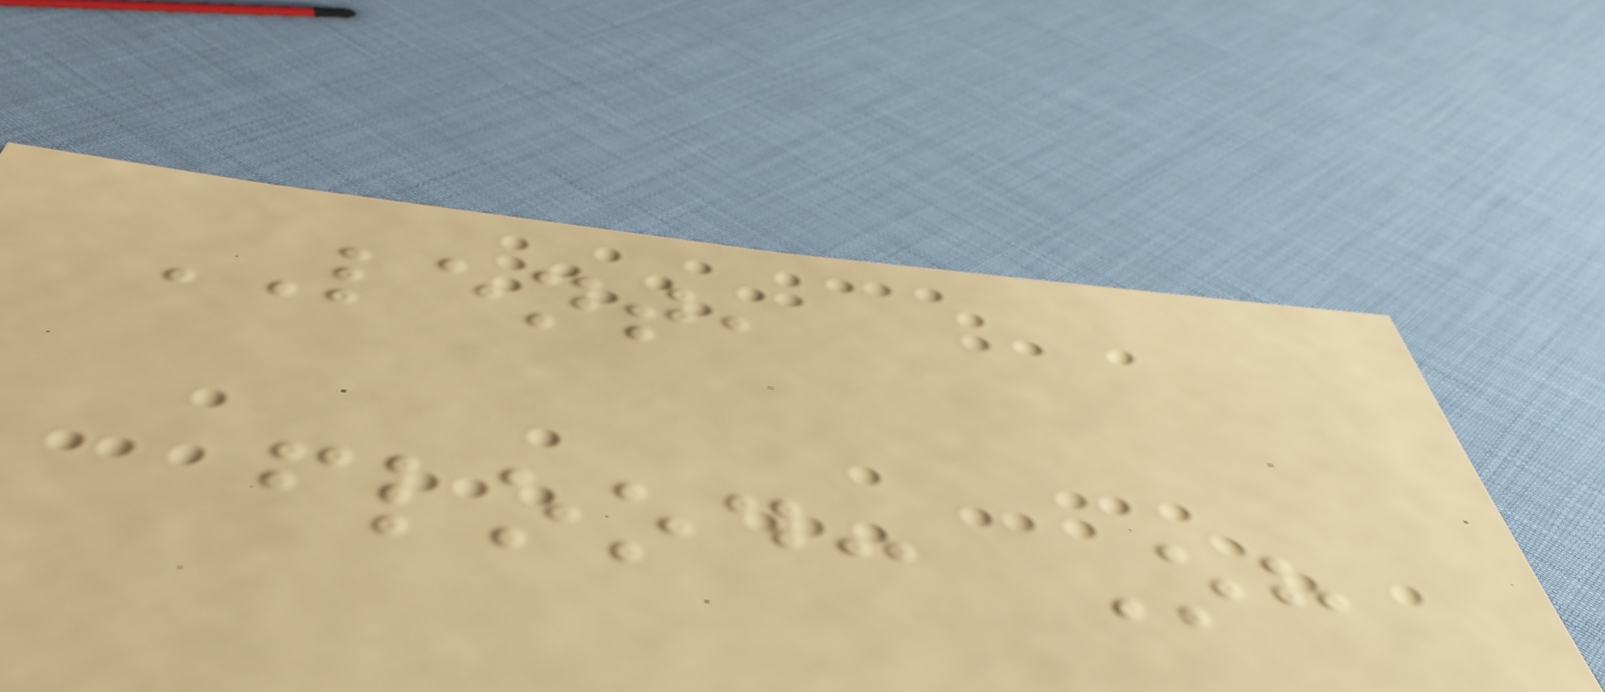LENT,
flood: Oh
